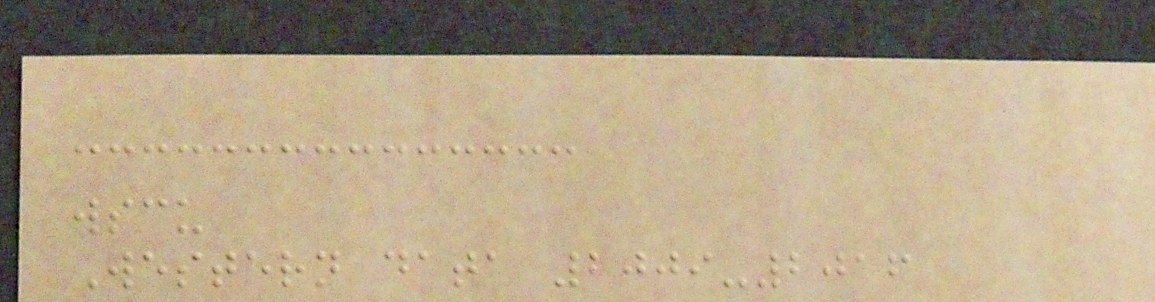wscu
Western data 2009-2016
